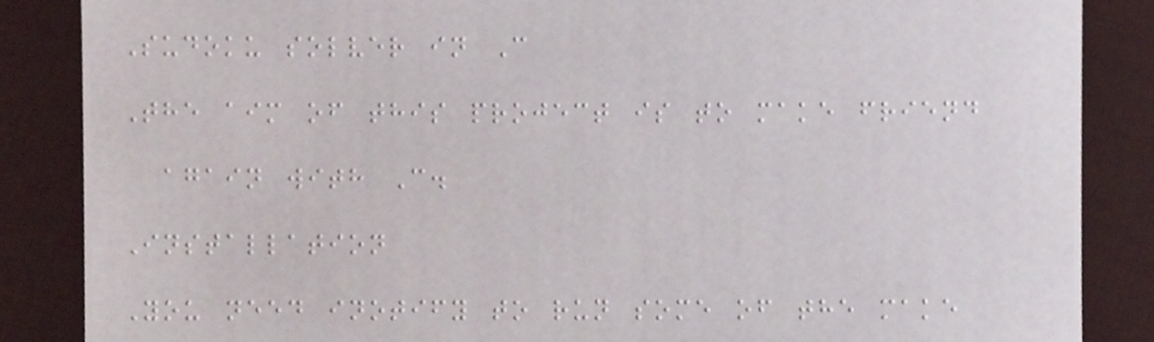Sudoku solver in C
The aim of this project is to make friend
again with C.
Installation
You need inotify to run some of the make
